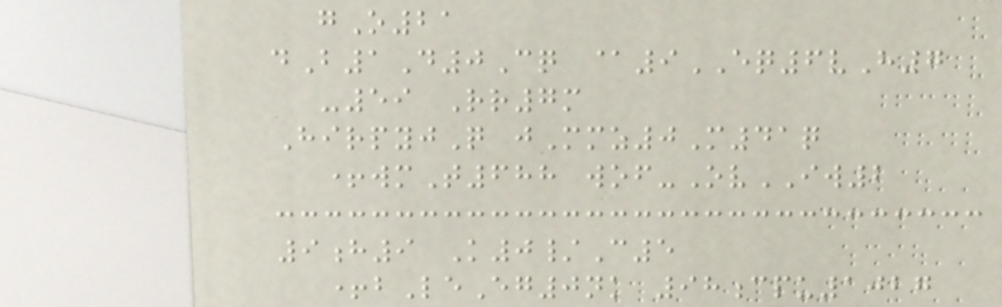gO21
dB1D0Cq @9EQ6vH7
-59 Rr7m
HirpyjQ jMmz0M41q
+wmT688 wof-OvIW2
9h9 K0/C5
+bLeEg0nk 98cpu1027
